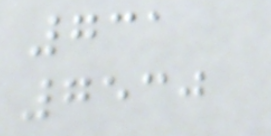731
7530
